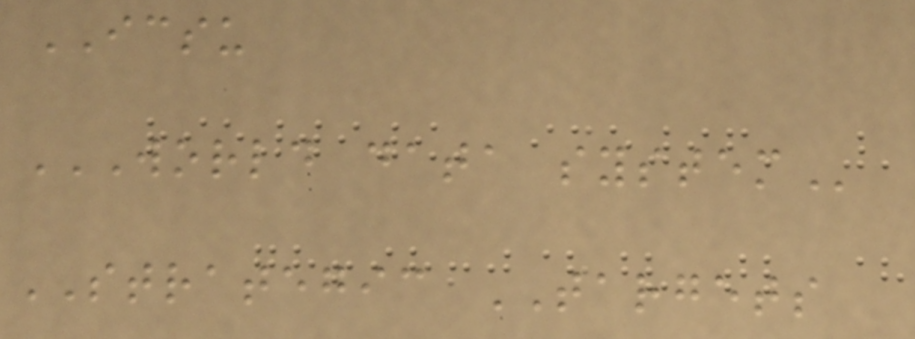ICSU
WORLD DATA SYSTEM
STRATEGIC TARGETS
